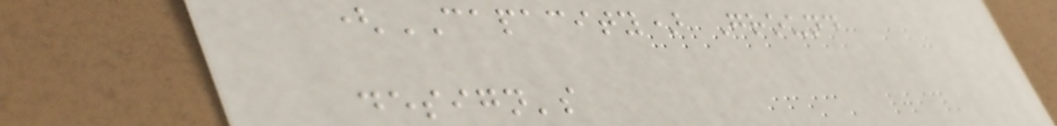(CAPACITY) Ground
design's
